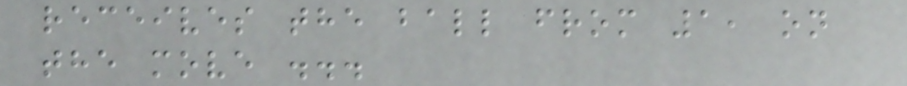receives the ball from 1, on
the move ...
